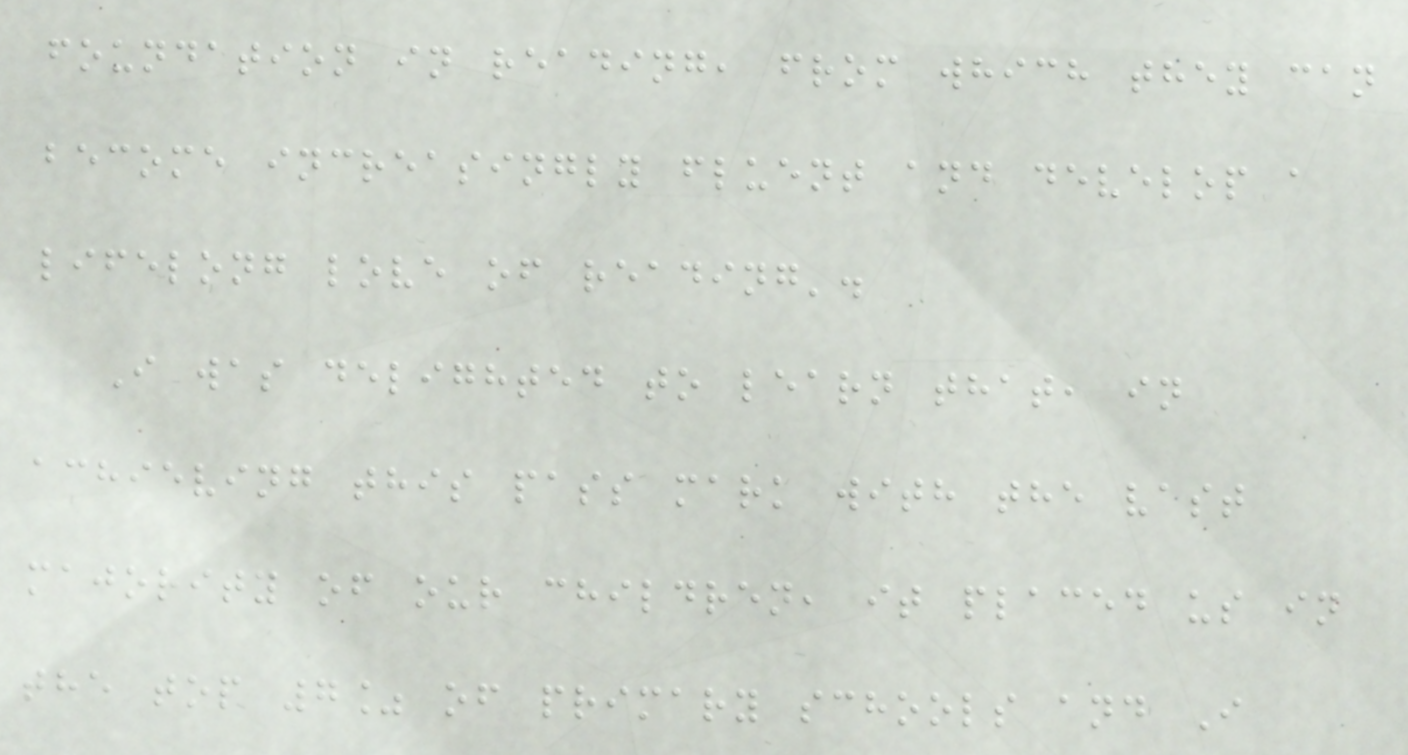foundation in reading, from which they can
become increasingly fluent and develop a
lifelong love of reading'.
I was delighted to learn that, in
achieving this pass mark with the vast
majority of our children, it placed us in
the top 7% of primary schools and I
